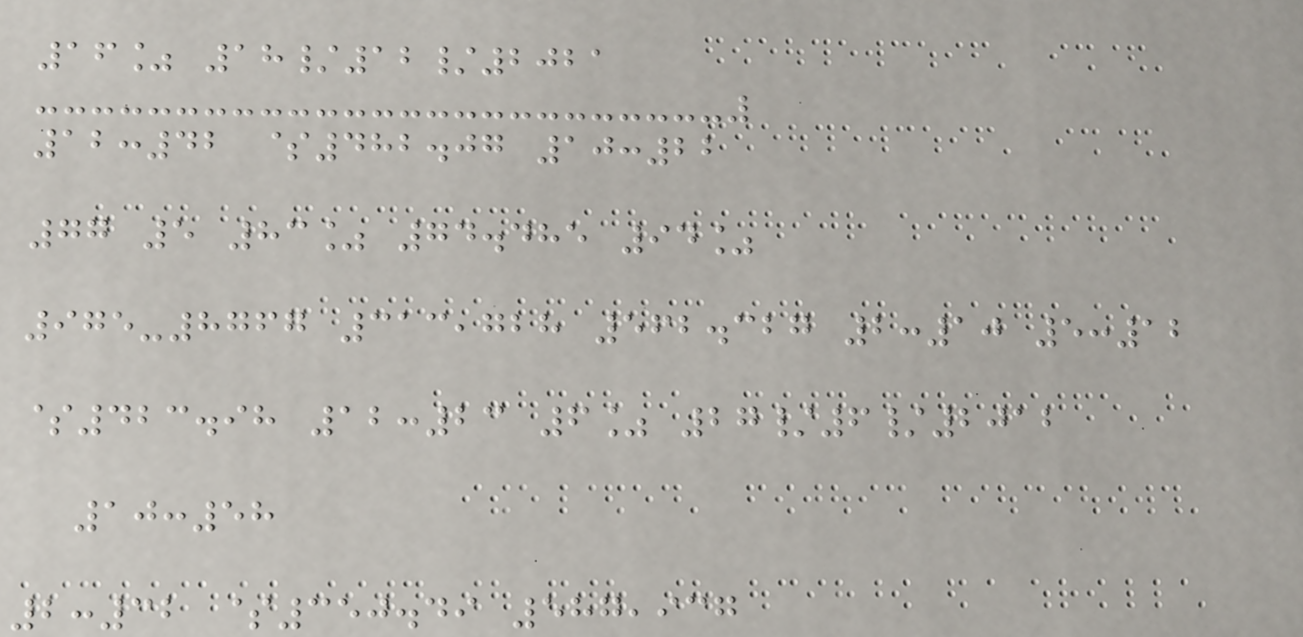16% 18/12/2021
12:42 $482.07 10:22
77 5 83% 74.485 94%
975-8767 313,728 562.327 2:10 5:12
$423.98 12:23 6% 27/6/2012
10:58
2:32 $350.49 587,937
